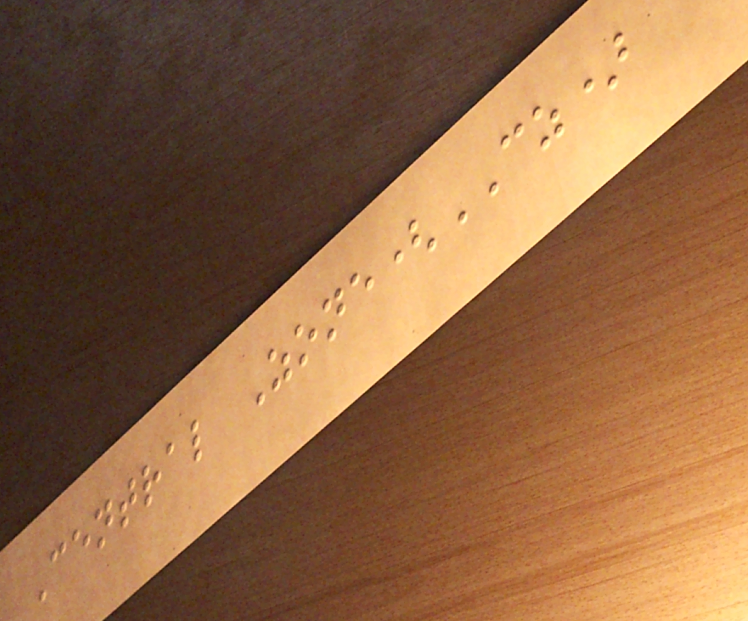Central Zone(CZ)
